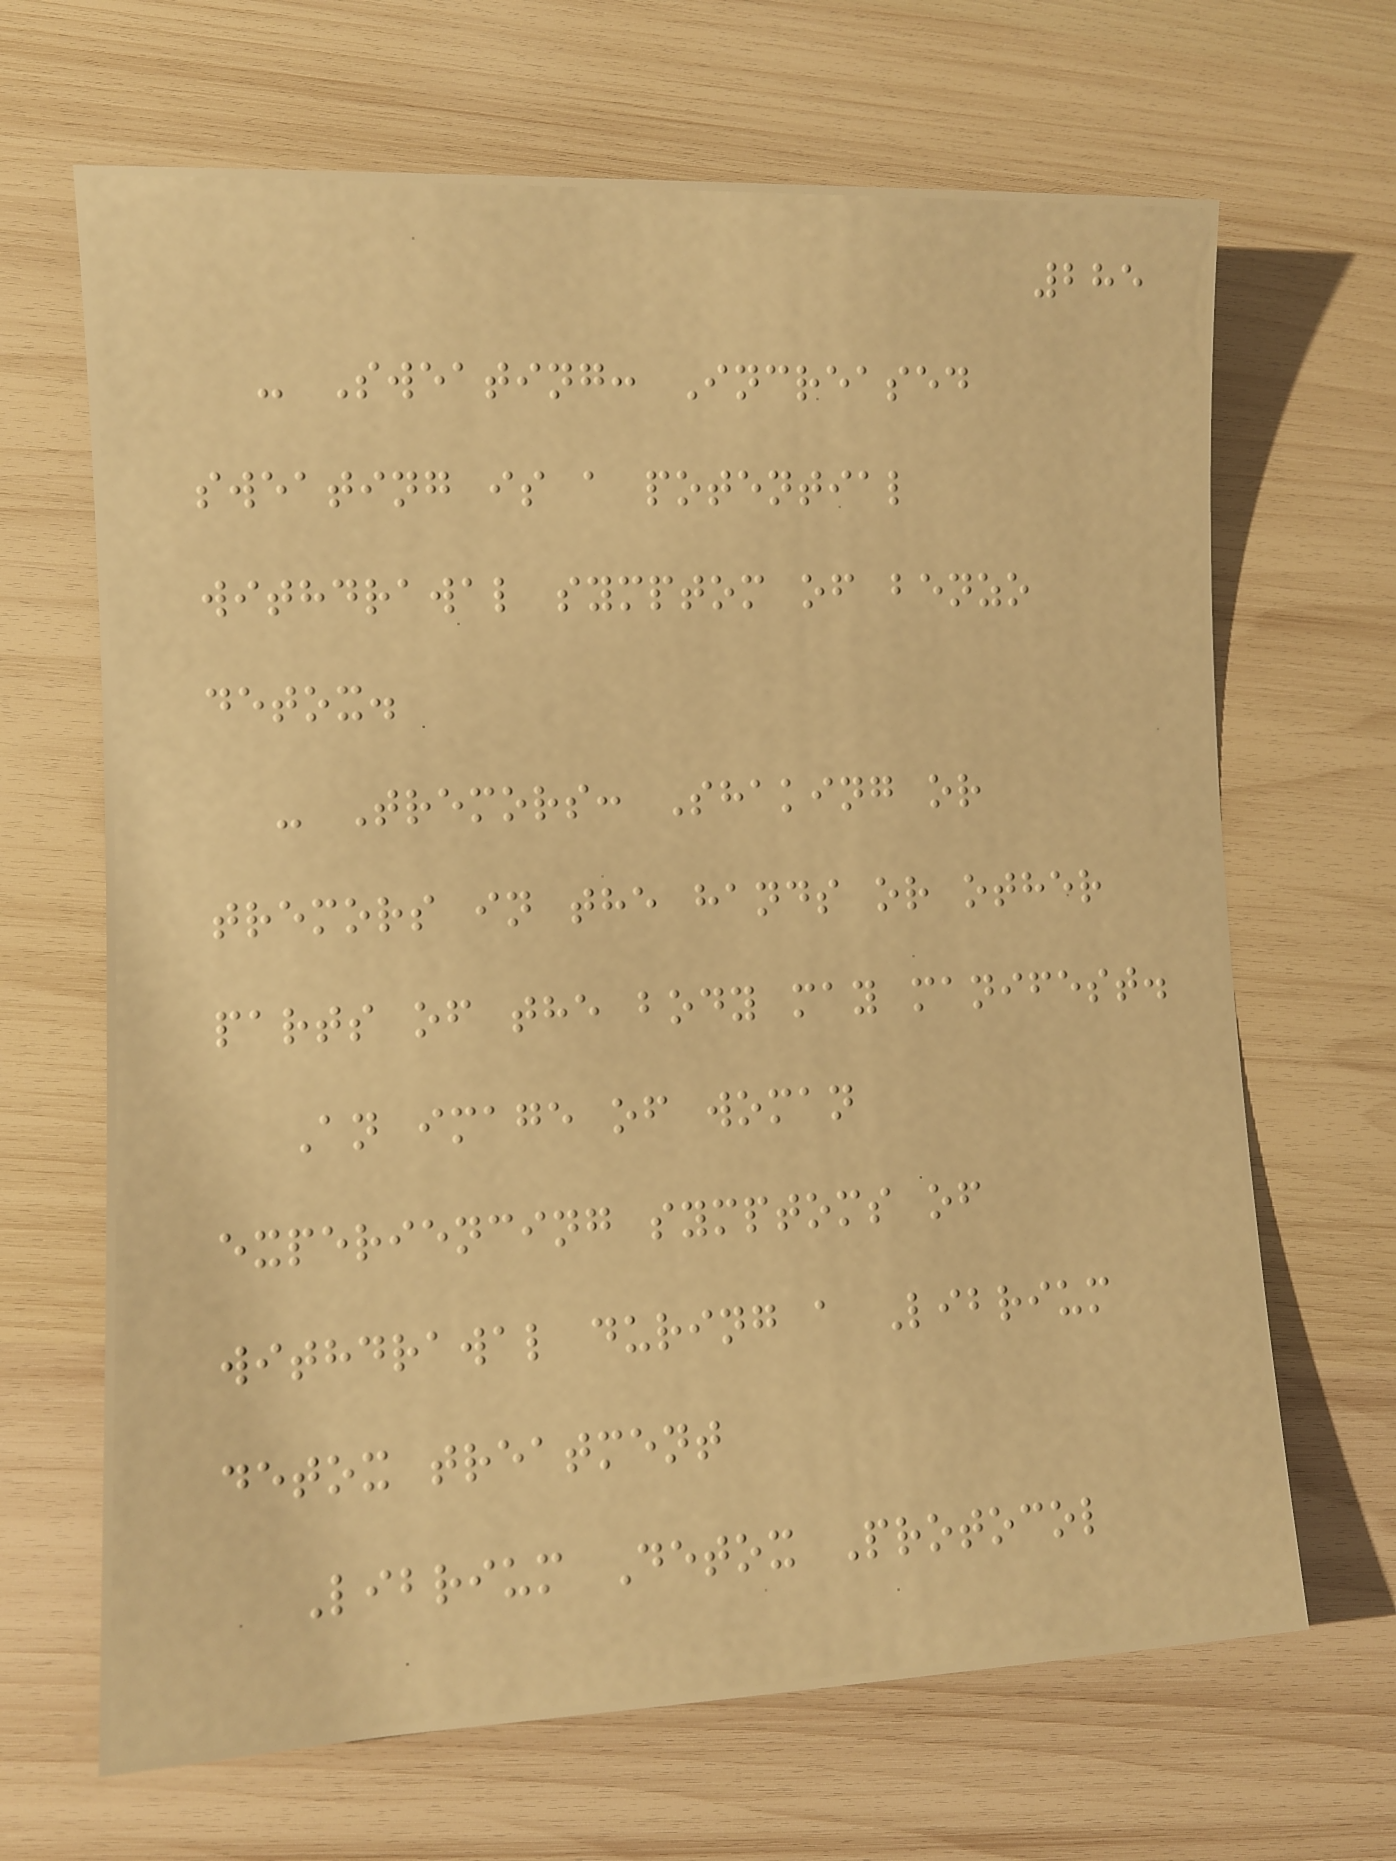285
- Sweating: Increased
sweating is a potential
withdrawal symptom of benzo
detox.
- Tremors: Shaking or
tremors in the hands or other
parts of the body may manifest.
An image of woman
experiencing symptoms of
withdrawal during a Librium
detox treatment
Librium Detox Protocol
